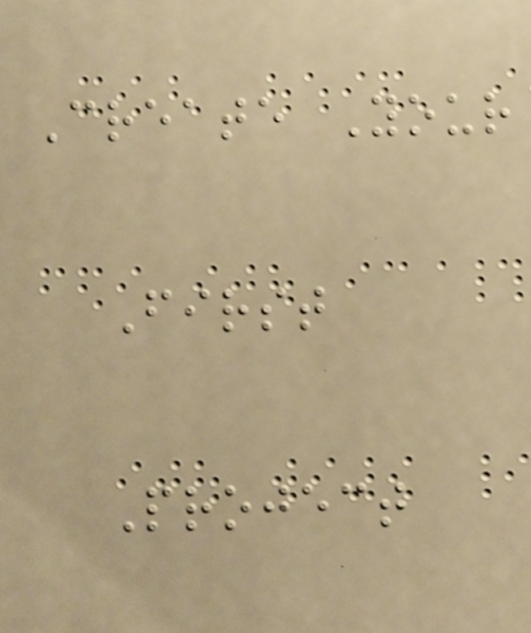Create Your
First
Project
